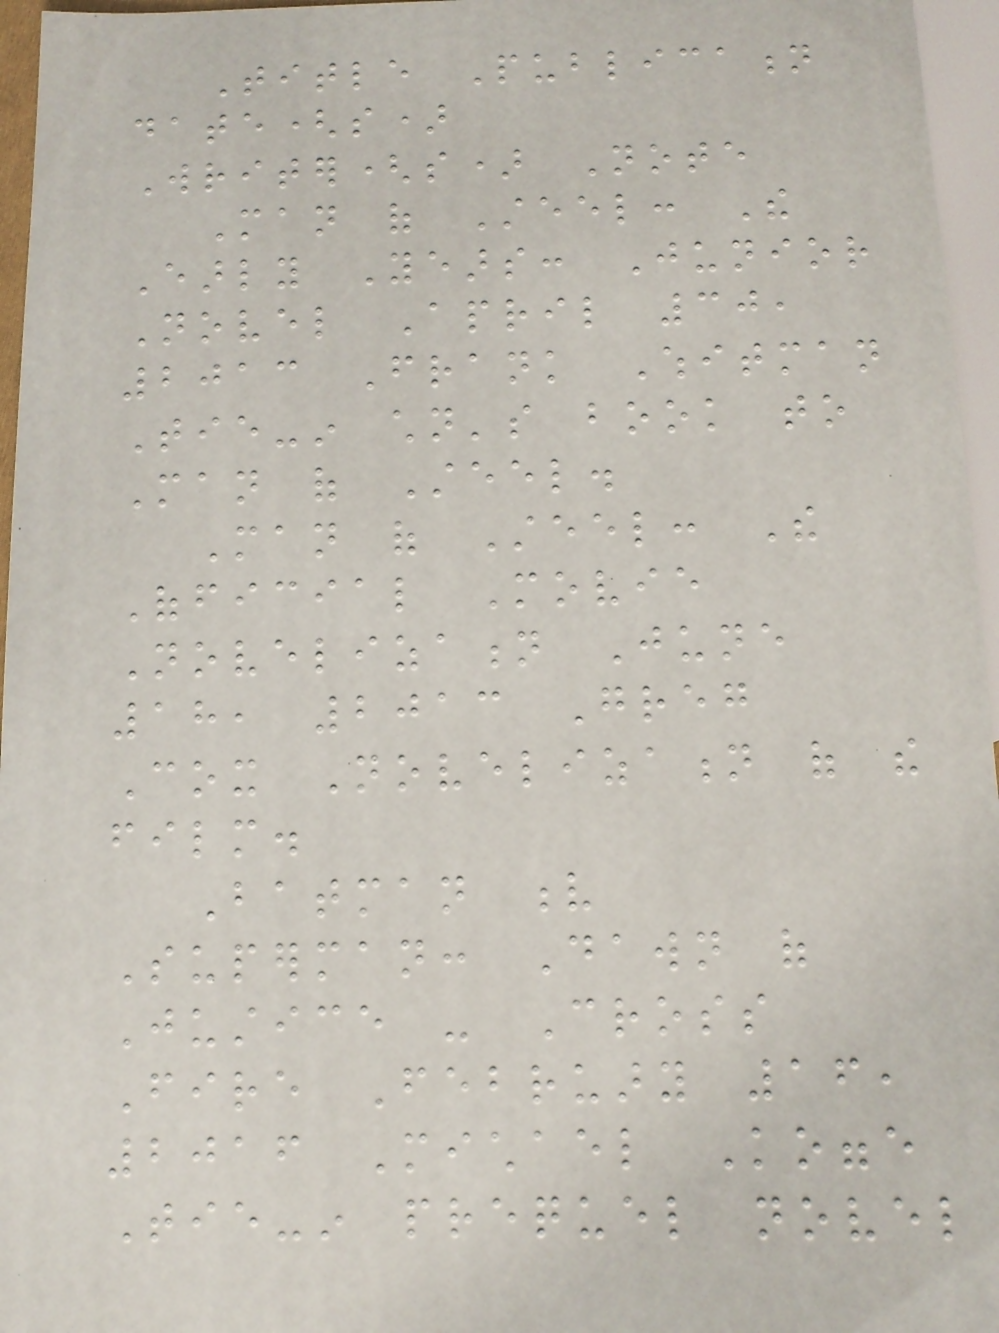Title Publication
date(s)
Writer(s) Note
Man of Steel: The
Early Years: Junior
Novel April 30,
2013 Frank Whitman
Tie-in children's book to
Man of Steel.
Man of Steel: The
Official Movie
Novelization June
18, 2013 Greg
Cox Novelization of the
film.
Batman v
Superman: Dawn of
Justice - Cross
Fire February 16,
2016 Michael Kogge
Tie-in prequel novel
